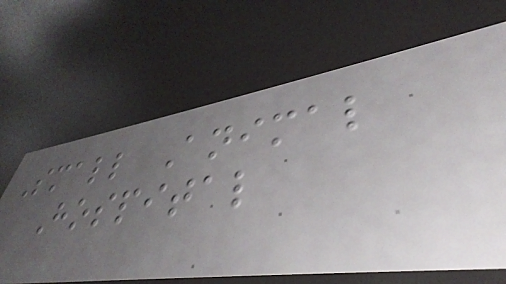Small Animal
Hospital
